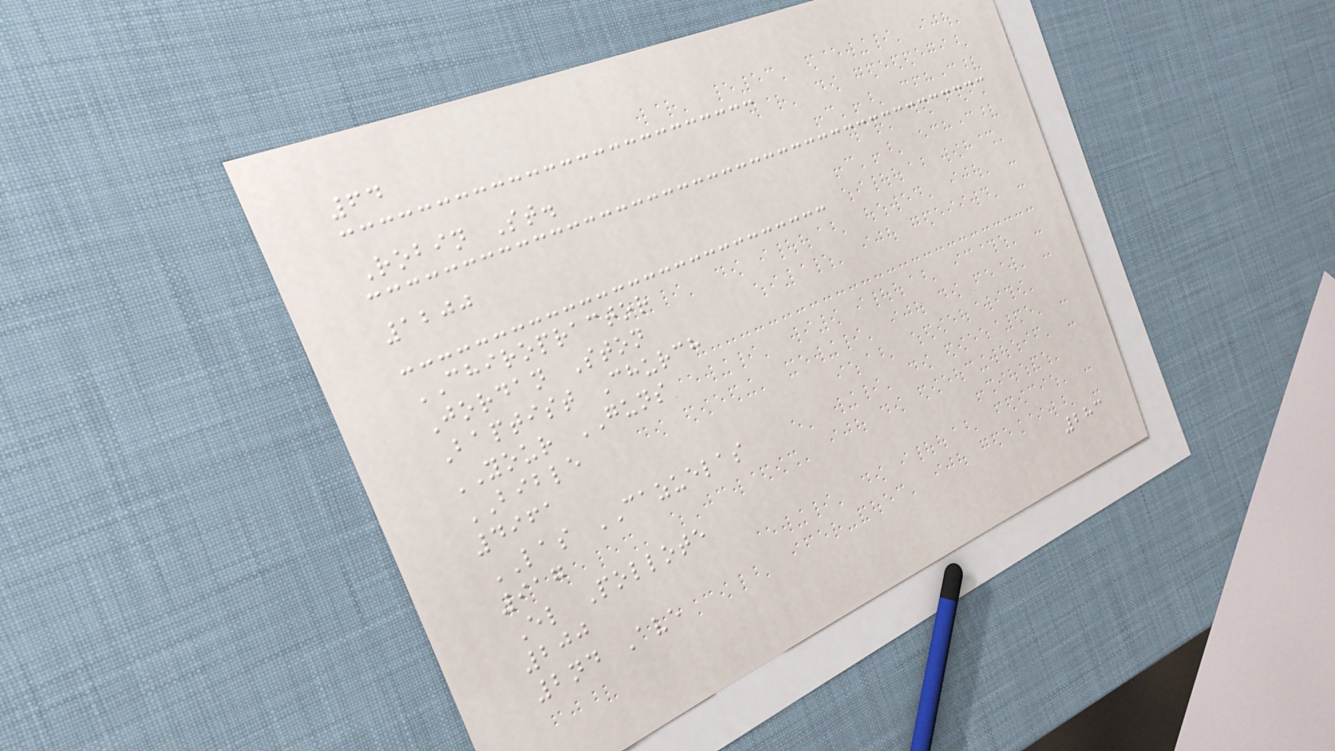64
Robin St.
1200
CHIROPRACTOR
Jordan Ston
Baptist Church
YOUR GUNS
BIBLE
4961
LAS CAZUELAS
917
El Pollote
200
2nd Ave
283
